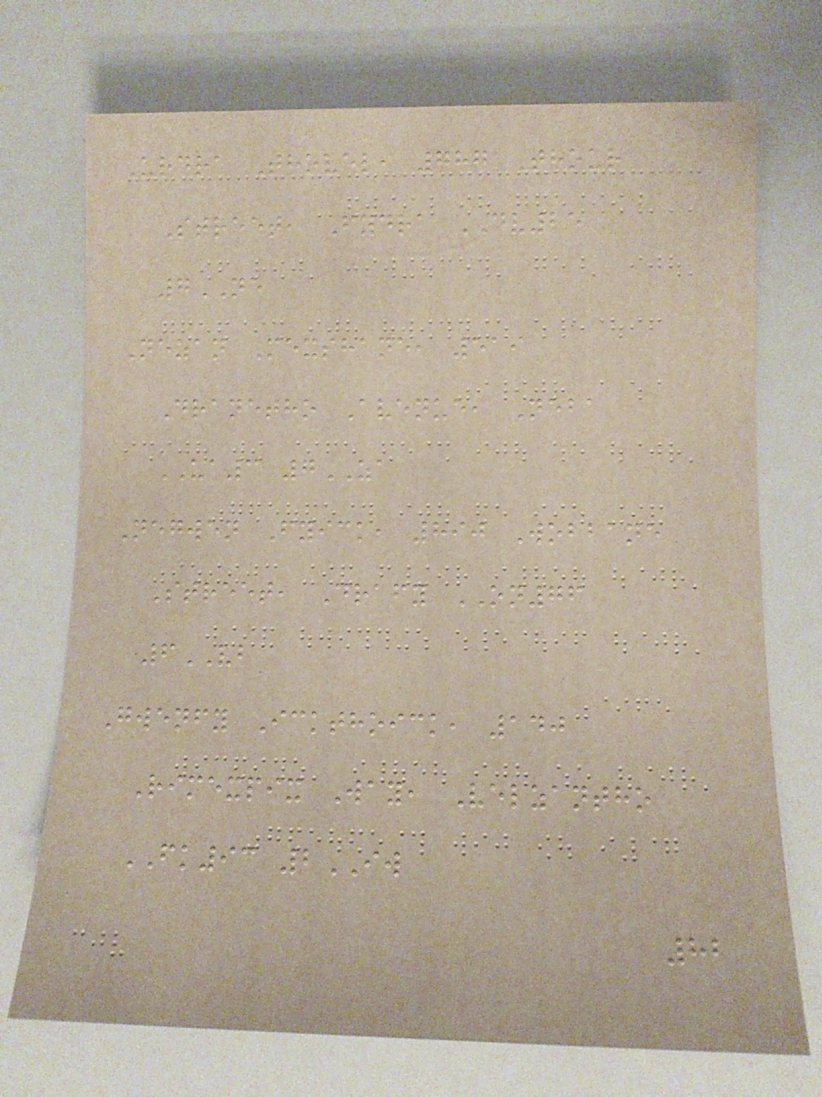Urdra Thovel, 787 Thour
Street, Fydra DV25
7NE
Nezan Mexshane, 519
Dranetho Avenue, Neba
UA3 7ZA
Negwen Fyick, 890 Wobbane
Street, Drafy ON76
6VB
Gwenfy Ickthoick, 140
Rimexpix Way, Velzantho
FK93 2IW
82
